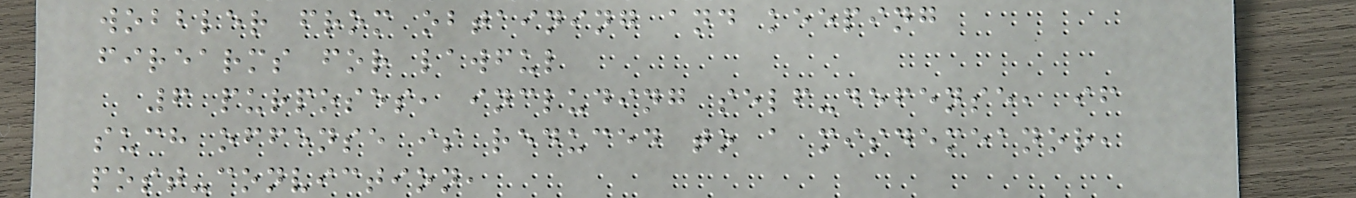wobbler from obtaining and keeping
firearms for lawful
6 purposes, including self-defense, if
such offense is reduced to a misdemeanor,
post-conviction,
